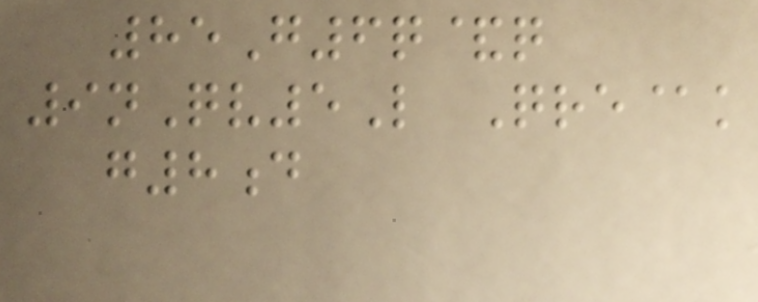85G6q&q
9nQv5L Qre@k
g8d
